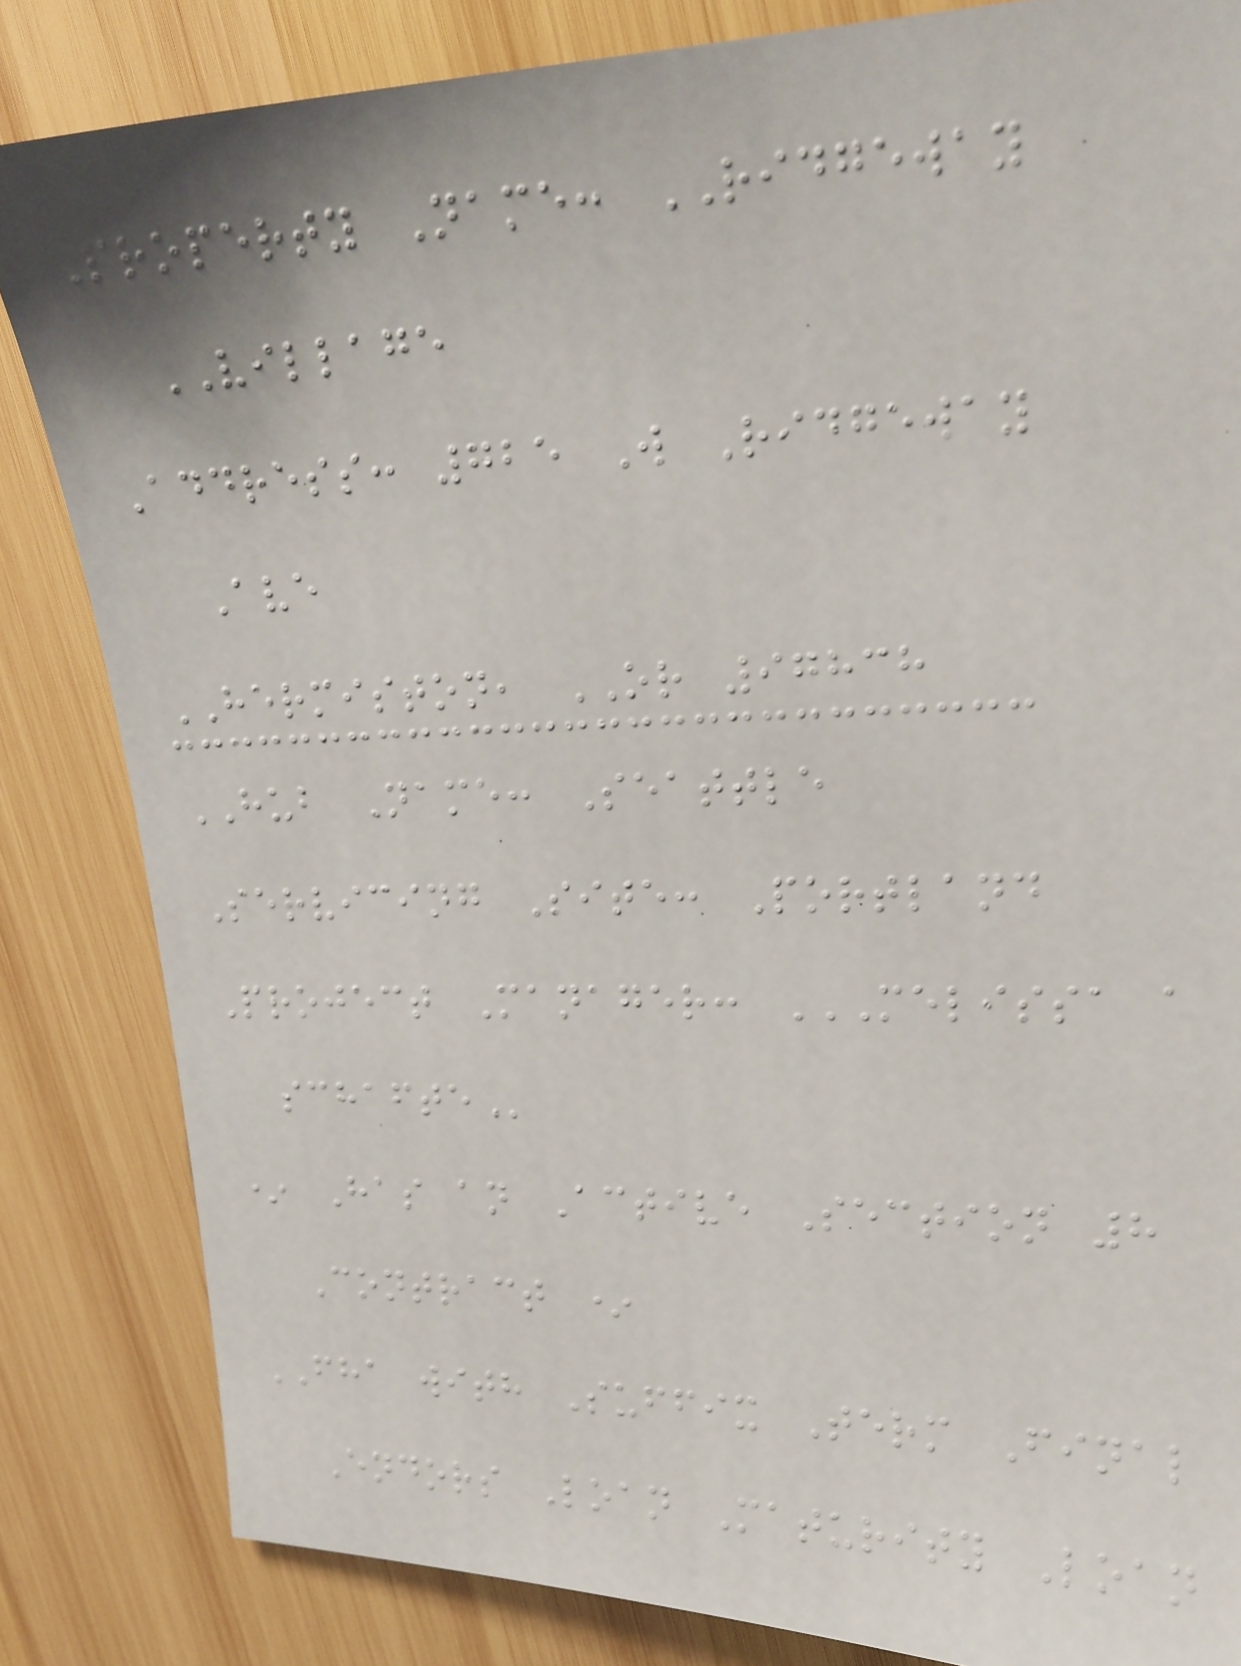Property Name: RIDGEWAY
VILLAGE
Address: 725 W Ridgeway
Ave
HERMISTON, OR 97838
HUB Name: Seattle
Servicing Site: Portland
Project Manager: MELISSA A
SCHAFTE
* Has an Active Section 8
Contract *
FHA with Suffix Term Final
Endors Loan Maturity Loan
